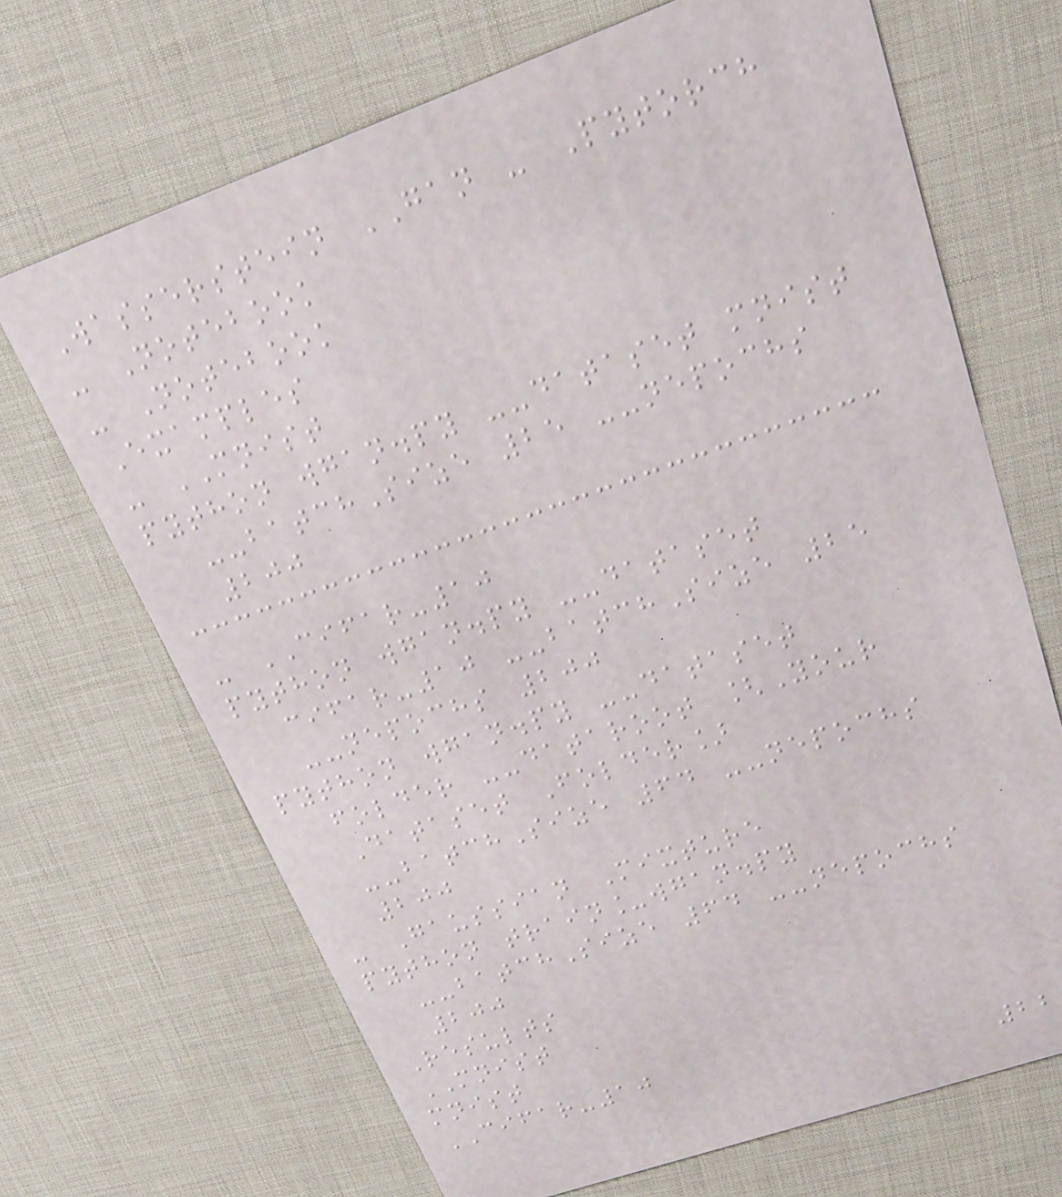Wasserstein GAN - Pytorch
- Notebook
- Notebook
Examples
- MNIST
python wgan.py --dataset mnist
--batchSize 25 --nepochs
200
- CIFAR-10
python wgan.py --dataset
cifar-10 --batchSize 25
--nepochs 200
python wgan.py --dataset
folder --dataroot [Your
Dataset Folder]
--batchSize 64 --nepochs
200
- Gaussian Mixture
python train_wgan.py
--batchSize 64 --nepochs
200
Results
MNIST
mnist
CIFAR-10
22
